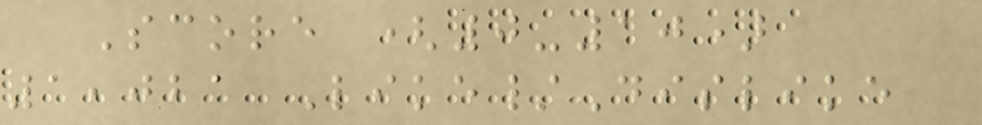Score (0-10)
1,021 Like/Dislike
